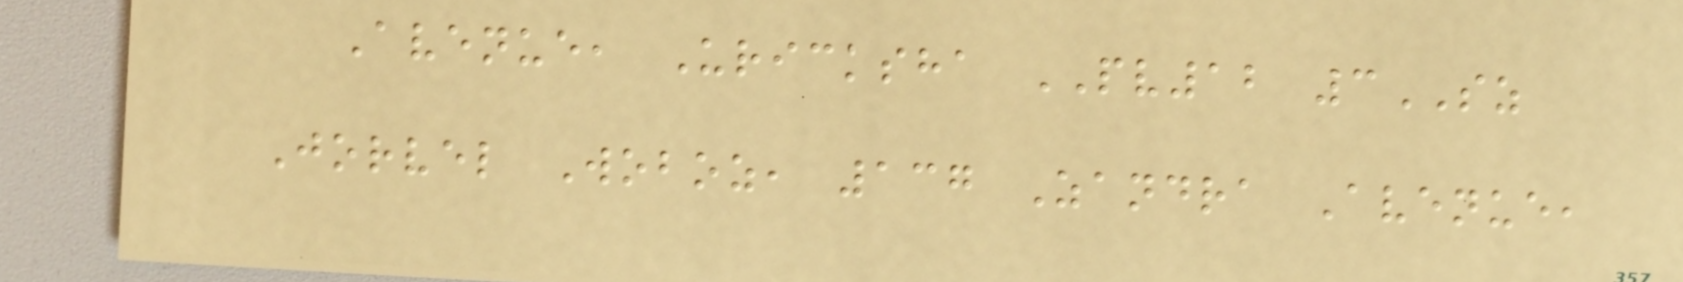Avenue, Uricksha PV12 3SZ
Jorvel Woboz, 137 Zandra Avenue,
